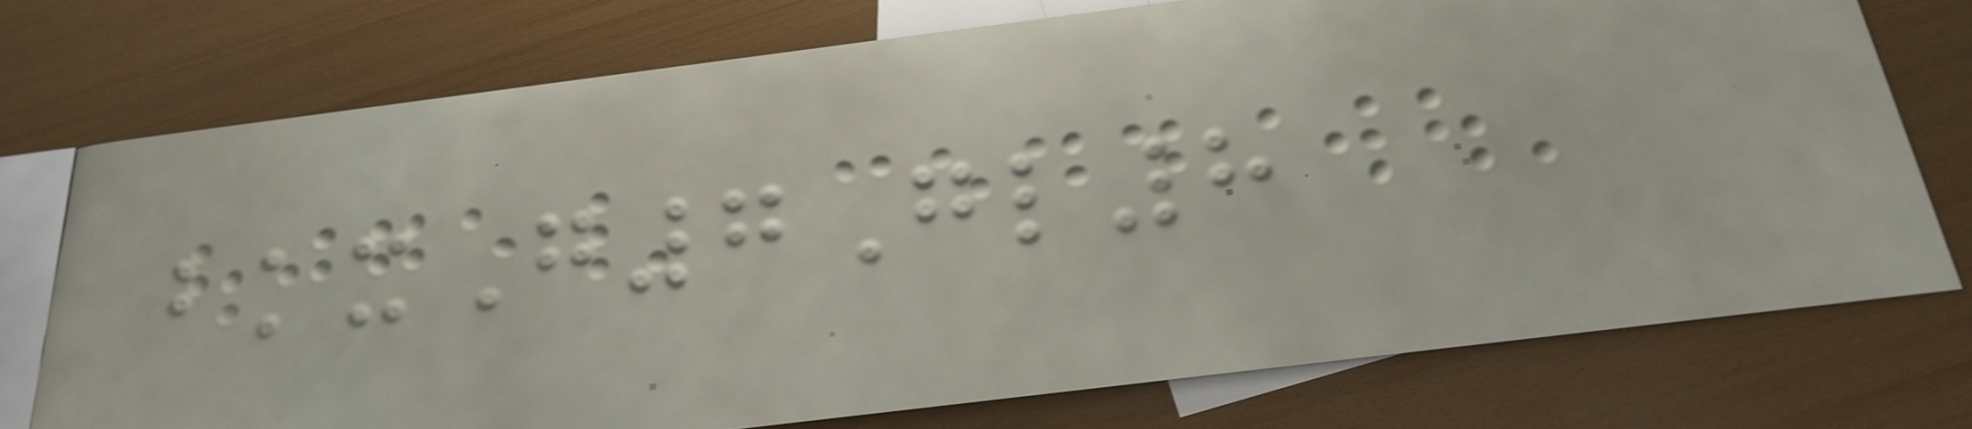bkxG7Gl8
